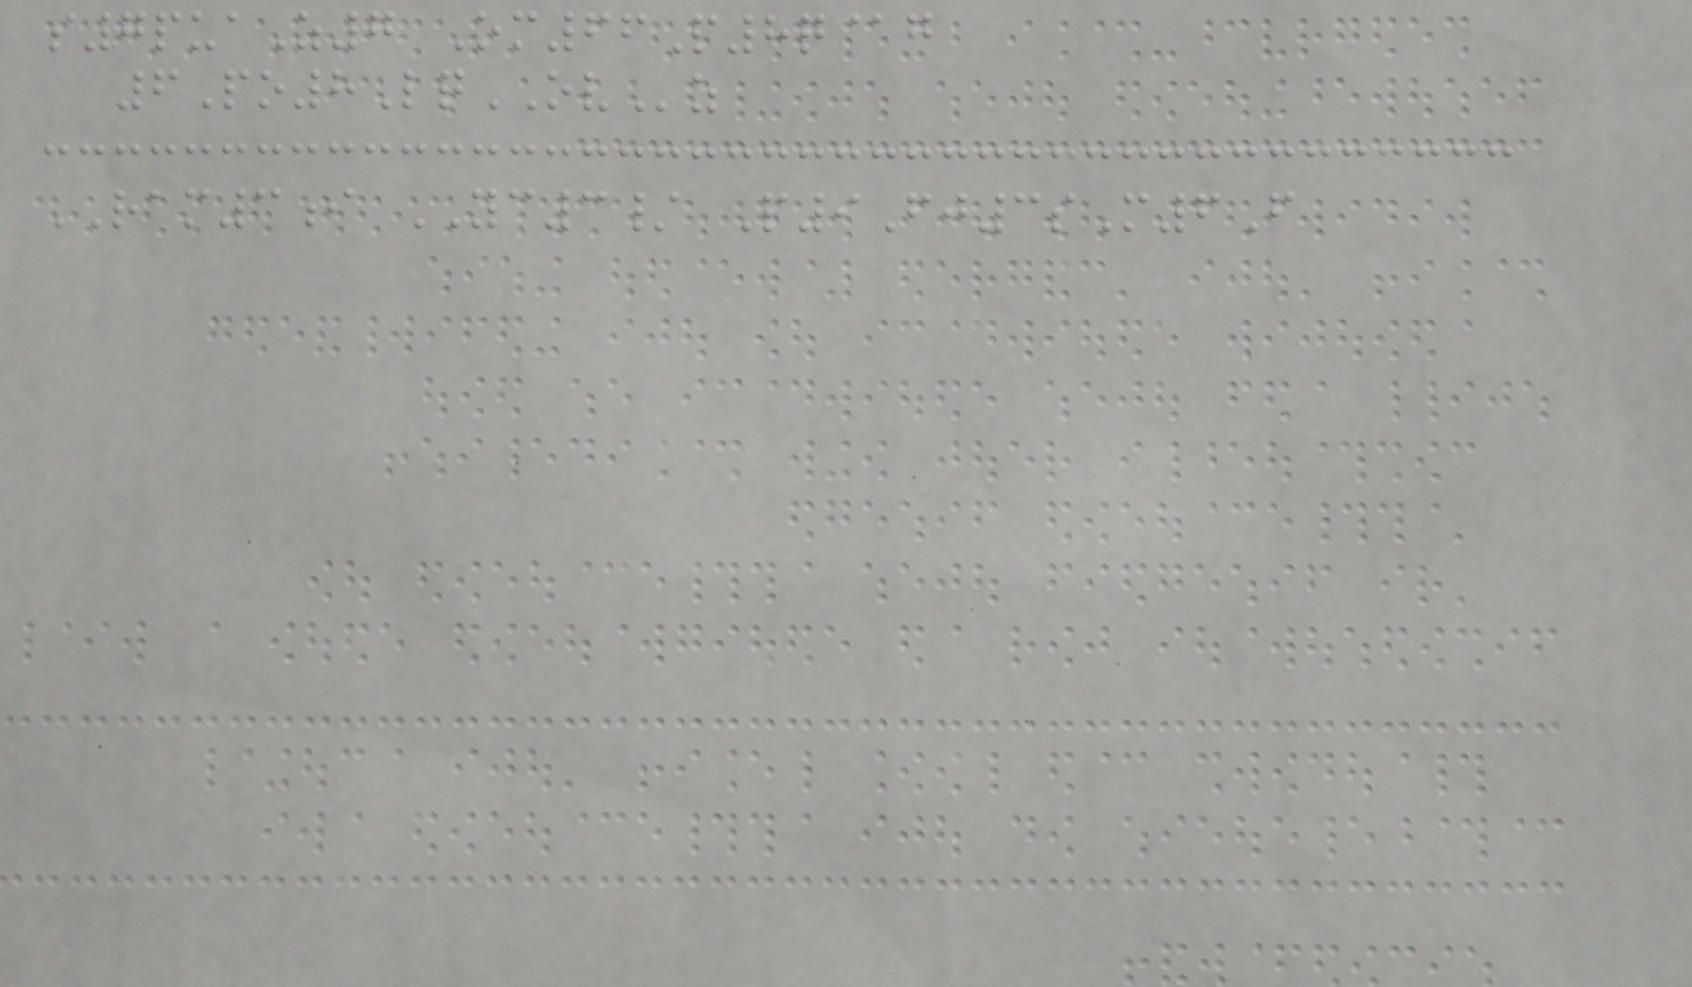s7puaZ7 Om66P8q@g
6Po8LqOVz
RAM3i YC3/ P9Fj3sM6F
